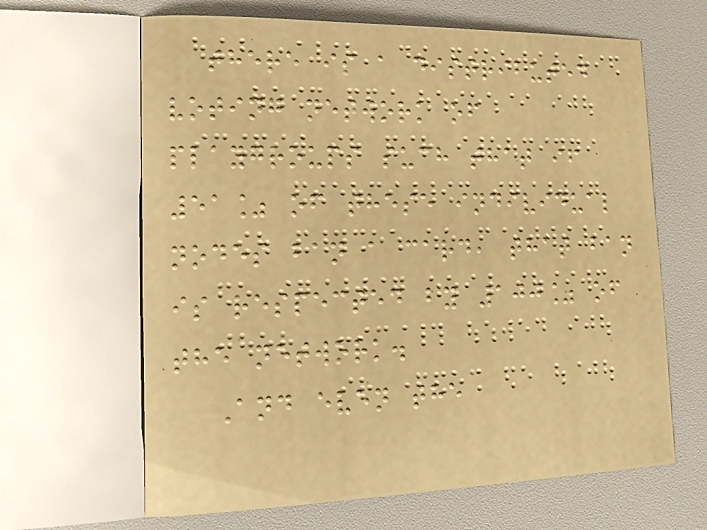there is a distributed
voting network of
playgroups such that if
51% of these individual
nodes ban a card, that ban
is respected by 100% of
the network.
And even the
